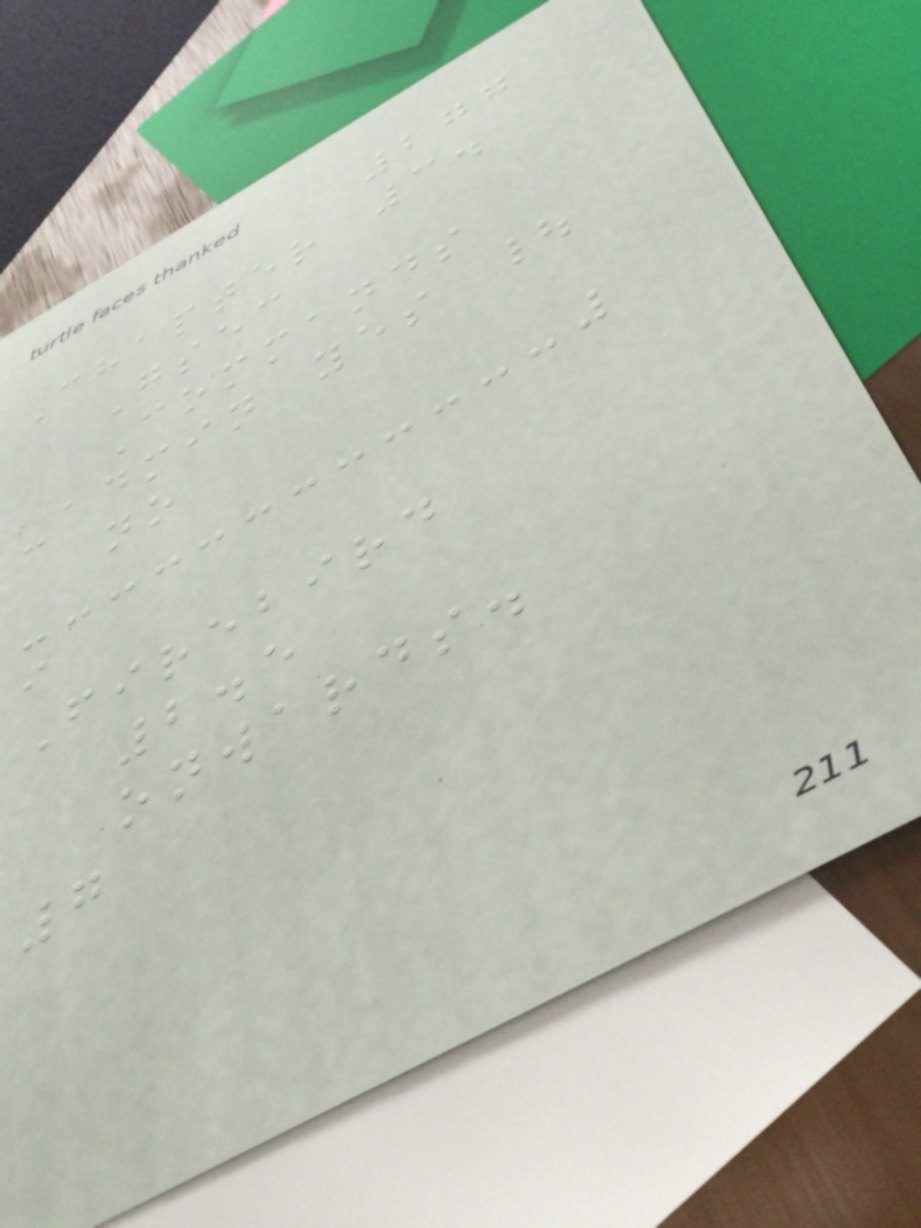277
Chapter 3.
Gsec
Commands
-admin yes |
no
i
Firebird
2.5
onwards.
7
